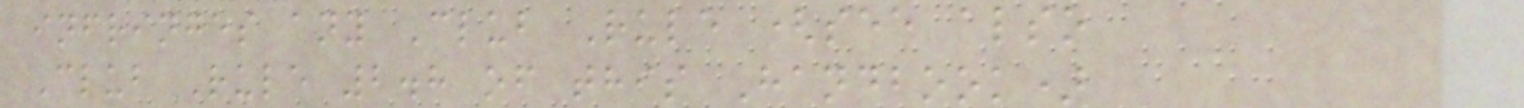infringes any Club Rule (see also
Club Rule 2.8 of this Handbook)
